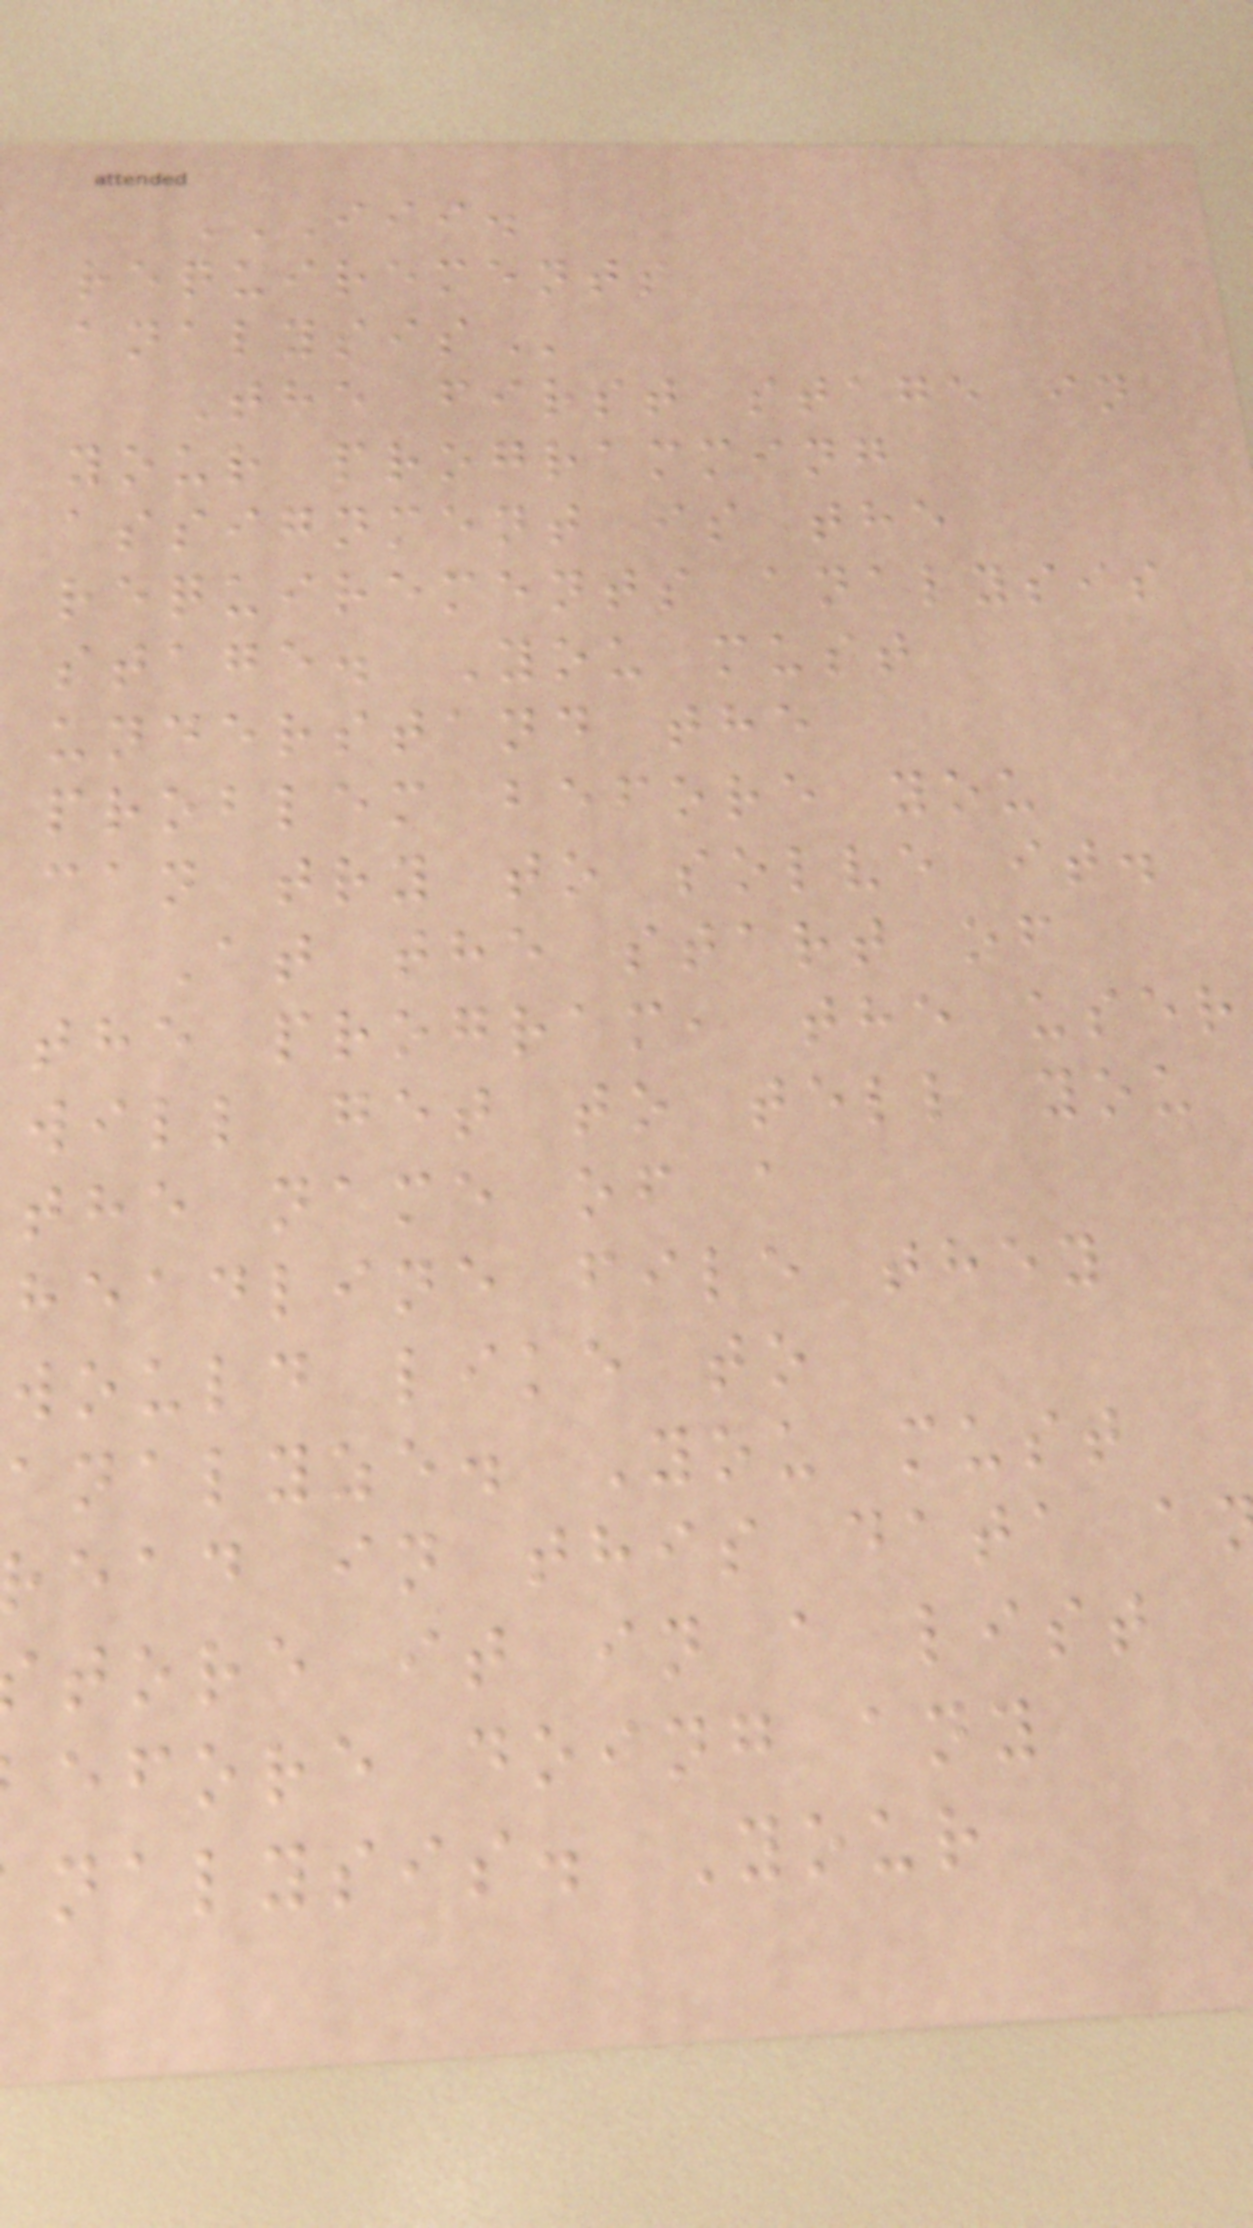III.
requirements
The first stage in
your programming
assignment is the
requirements analysis
stage. You must
understand the
problem before you
can try to solve it.
At the start of
the program, the user
will get to tell you
the name of a
headline file they
would like to
analyze. You must
read in this data a
tore it in a list
efore doing any
nalysis. Your
